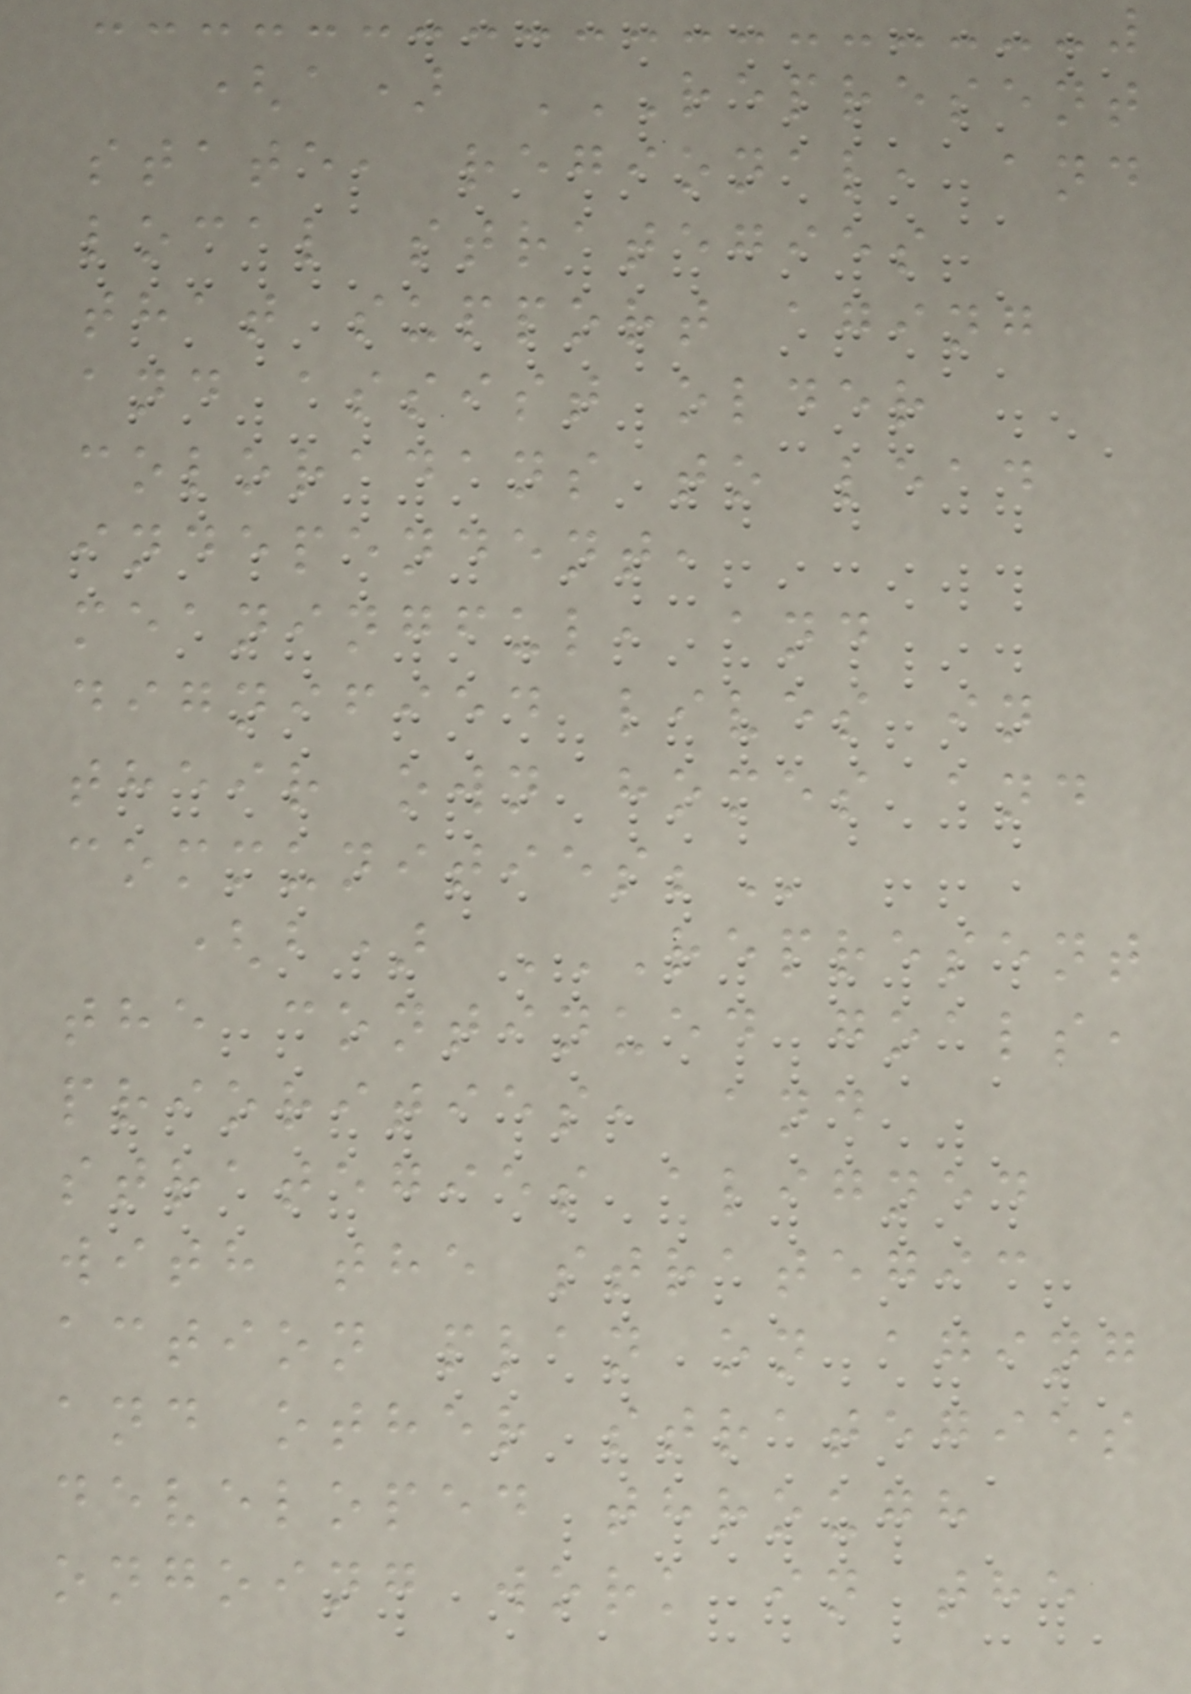(a) REPRESENT
STATE, REGIONAL, AND
LOCAL STRATEGIES
THAT SUPPORT AGING
AND ASSIST OLDER
COLORADANS TO LEAD
INDEPENDENT,
MEANINGFUL, AND
DIGNIFIED LIVES IN
THEIR OWN HOMES AND
COMMUNITIES;
(b) REPRESENT
THE CONTINUED GOALS,
PRIORITIES, AND
STRATEGIES ALIGNED
WITH THE STRATEGIC
ACTION PLAN ON AGING
AND OTHER STRATEGIES
DEVELOPED THROUGH
ONGOING WORK IN THE
